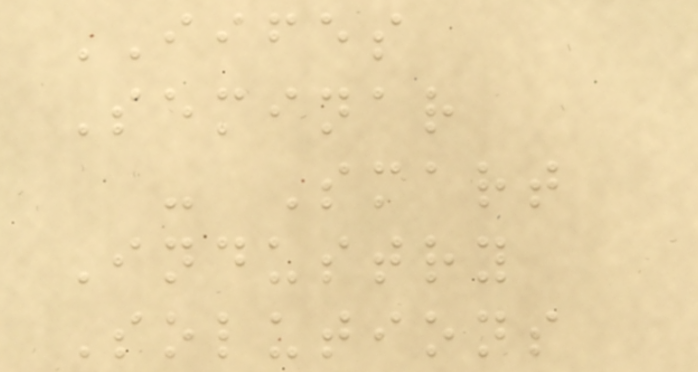IIFES
Seminar
- Smart
Industry
Solutions
